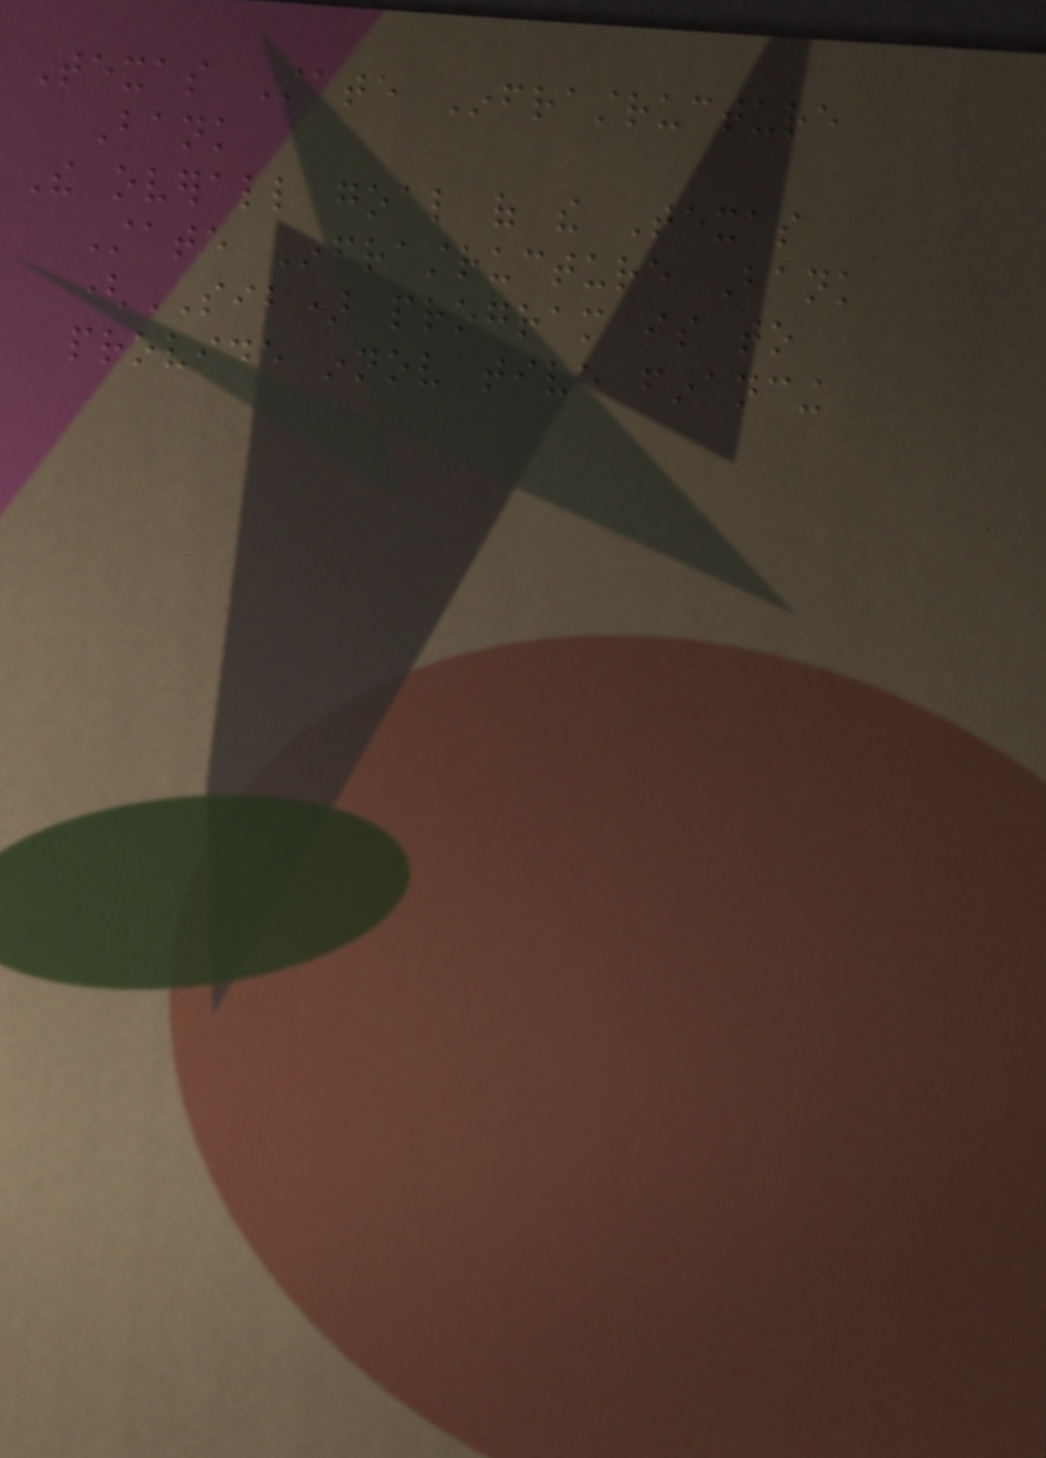Texas State Infrastructure
Bank
The overall goal of the Texas
State Infrastructure Bank
(SIB) program is to
provide innovative financing
